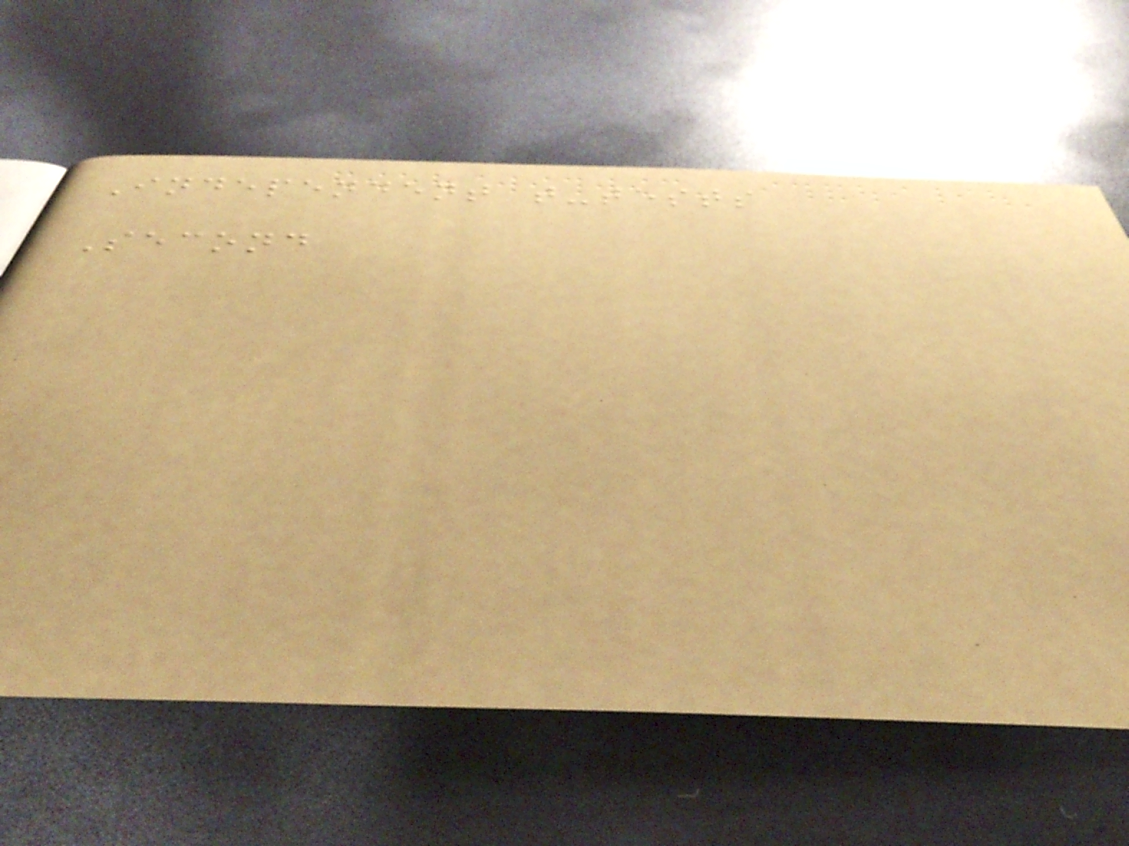Independent t-tests
Second
